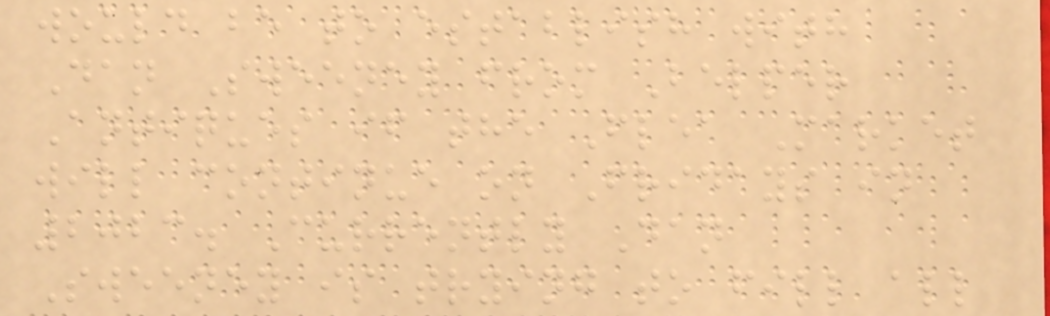would be to establish with
Dan Sweeney from Belper
Antiques if the Flea Market
will continue on Fridays in
2023. Currently Dan
Sweeney is trying to fill all
